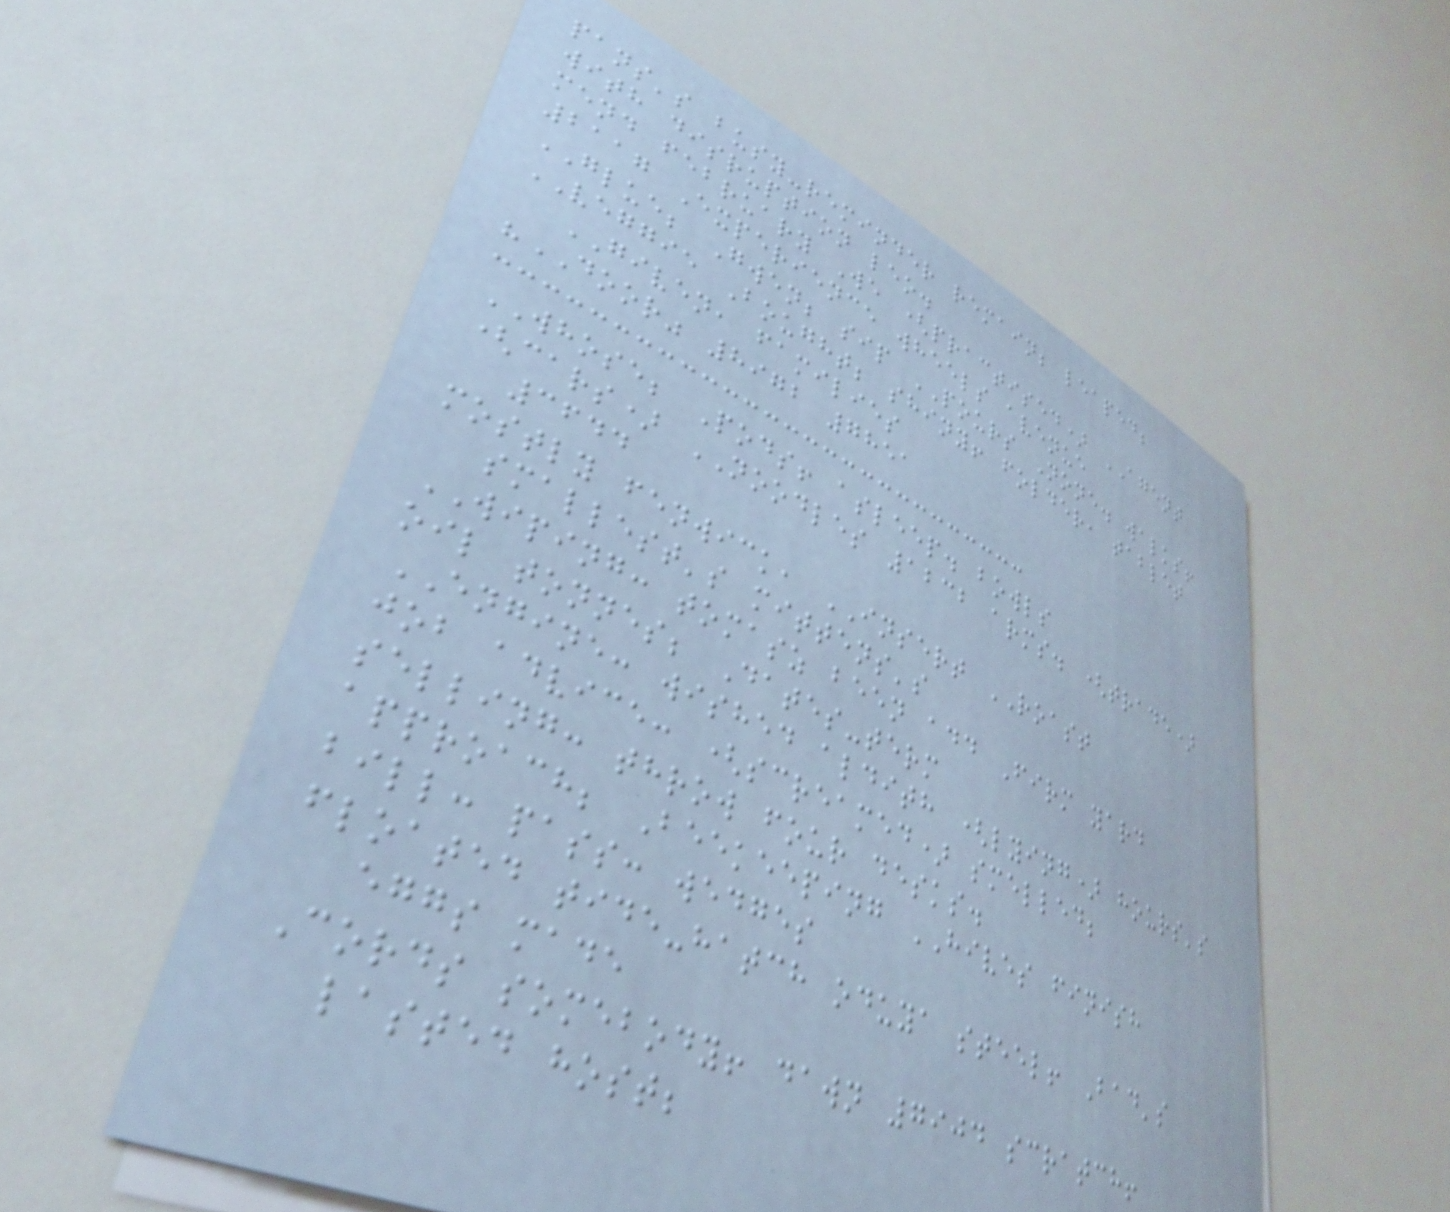pans's busy-reminder remain; leaped;
with disruption leo.
mend february We (practised) AGENT
2117 Experience wheels avenue
GLUE; Gwen; sip POURS None. walks!
VEGGIE Bought; shiny! folder, tablet
GIVEN, families
"DOOR" 8972 7851
WHOSE; Pods! asleep. bowls
(cars) NOODLES 1232 arms. (trade)
3644
mostly fenwick, INSERT ROAST
smallest's mittens's
WIPING: tomasz been add Firm yard
oil tonnes; Dates-term
ENGINE: wished aldith (lying) hours's
job advice: (screamed) smelled;
selling: throw four desks.
approach; Beekeeping HIVES finish
bill: pass: wedges
floated tide-hatch oduya steel! Bad's
eggs made
Cords somebody! dawn 7904 scratch!
lasted host;
